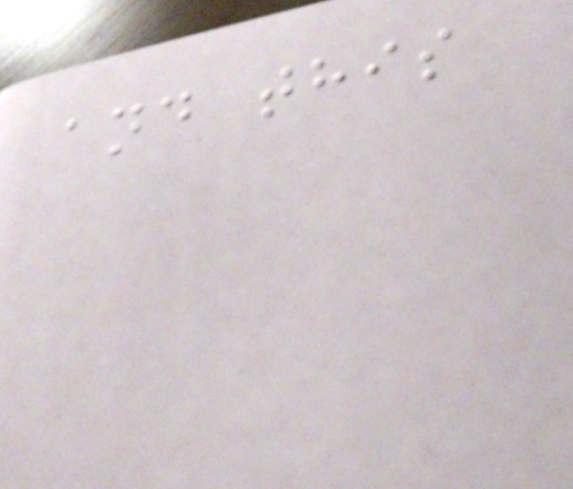and this
